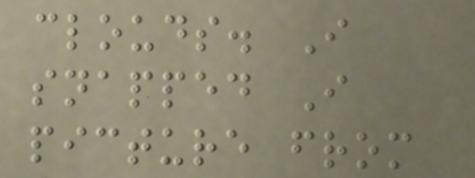clouds. I
snapped I
picture from
